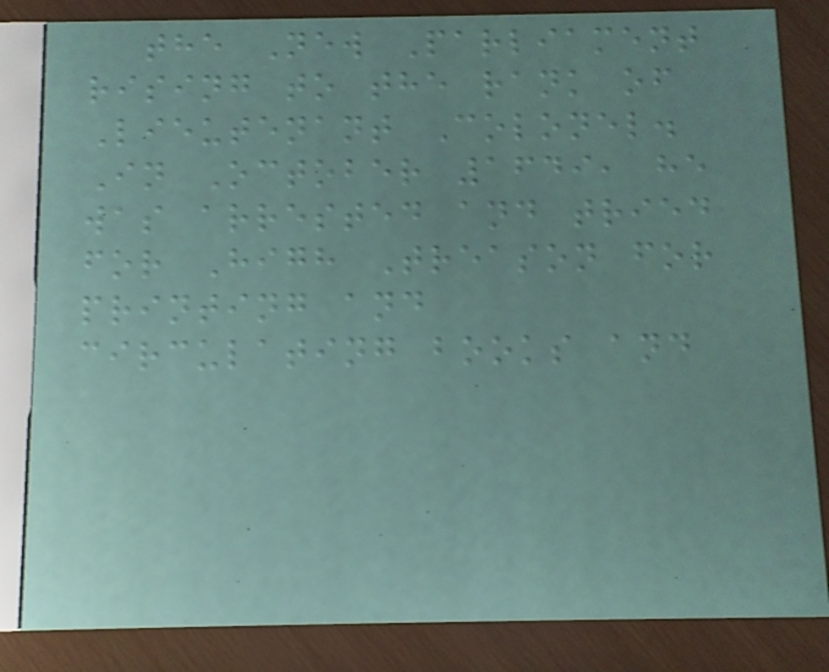the New Parliament
rising to the rank of
Lieutenant Colonel.
In October 1649, he
was arrested and tried
for High Treason for
printing and
circulating books and
